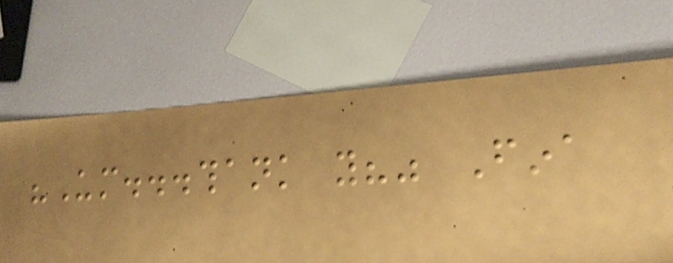"Um...thank you?" Fina
